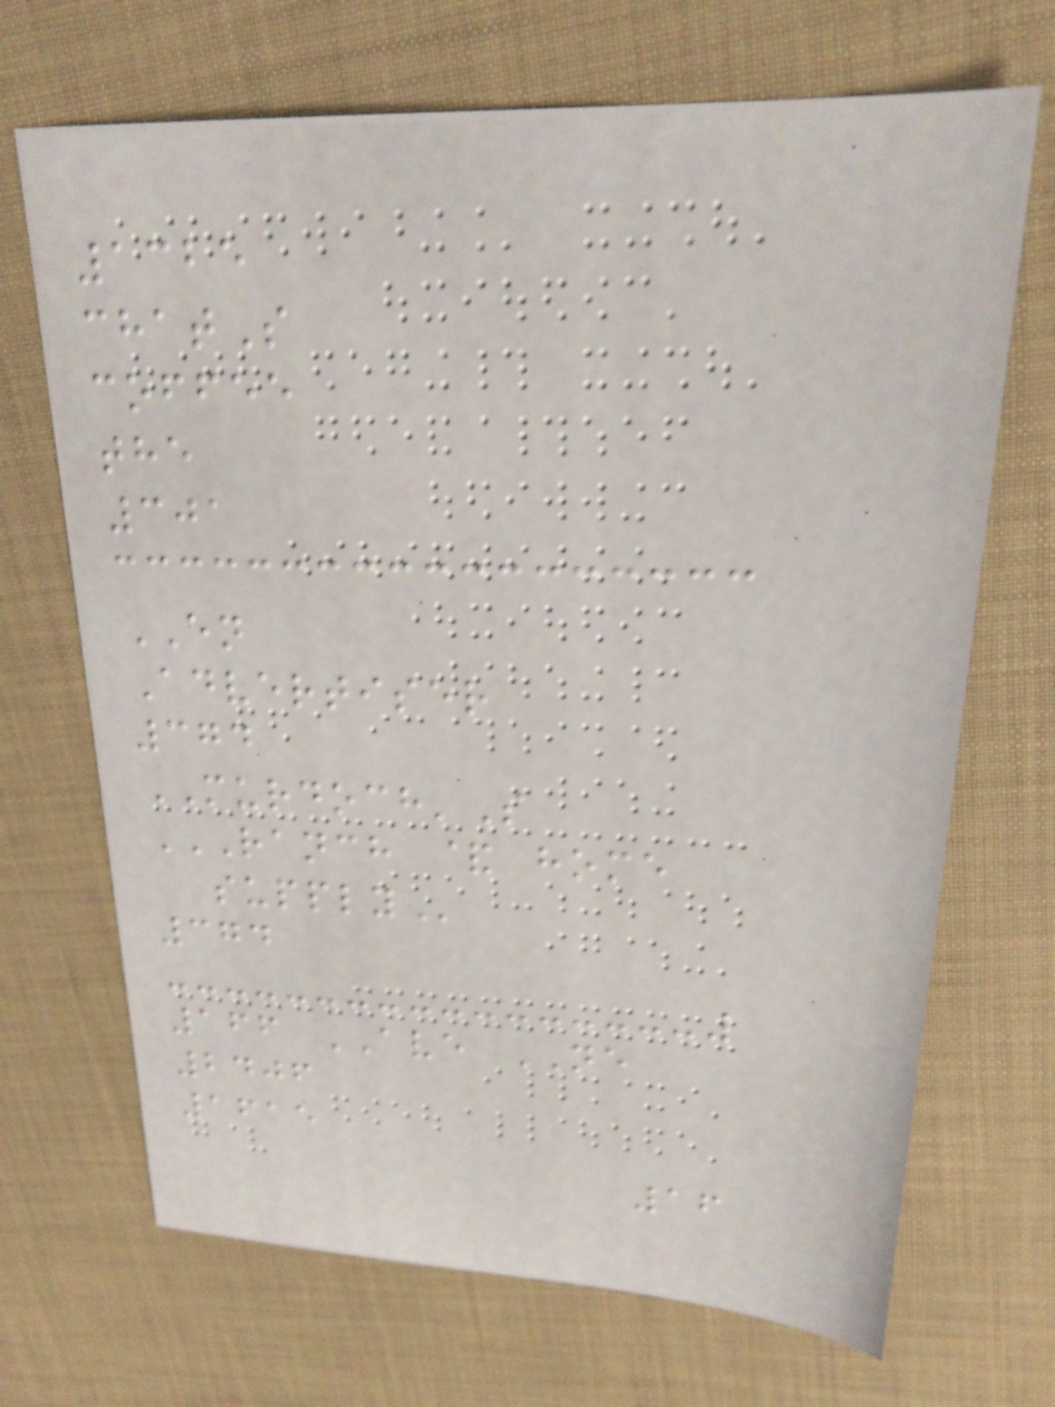1325
chatS
coffee
the
301
EN
Advertiser
374
MURDOCH'S
RANCH & HOME
SUPPLY
374
166 AVE NE
2406
1615
16
